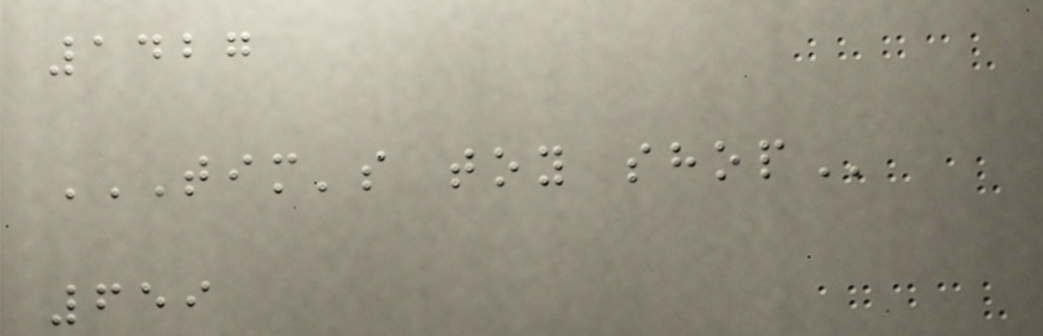1427
TIM'S TOY SHOP
659
